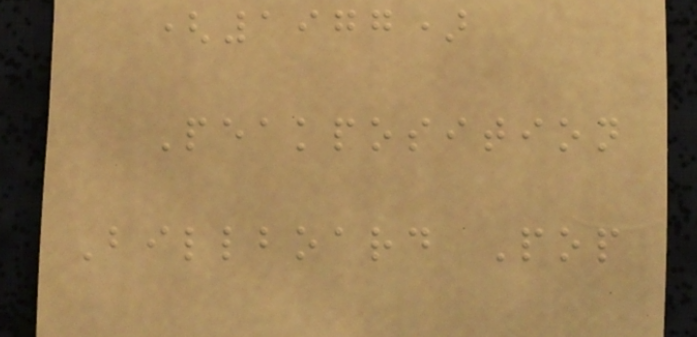(1977)
Peakposition
Billboard Pop
